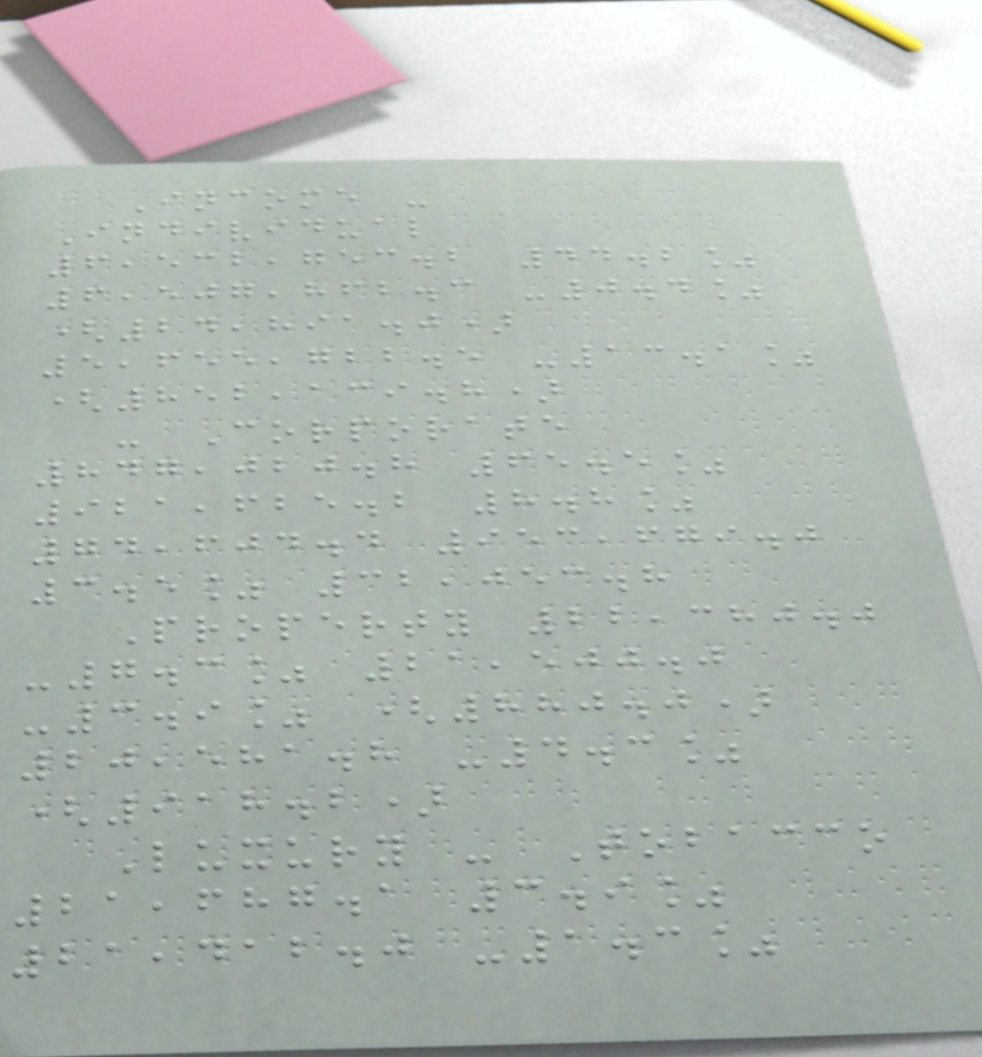Income -
Individual
6,532,753.2 44.2%
6,507,862.3 -0.4%
(24,891.0)
5,655,722.5 -13.1%
(852,139.8)
- Corporate
847,020.8 65.5%
921,625.2 8.8%
74,604.4 953,679.0
3.5% 32,053.8
Property 22,380.0
-7.3% 21,500.0
-3.9% (880.0)
20,581.8 -4.3%
(918.2)
Luxury - Tobacco
21,687.1 3.9%
21,412.0 -1.3%
